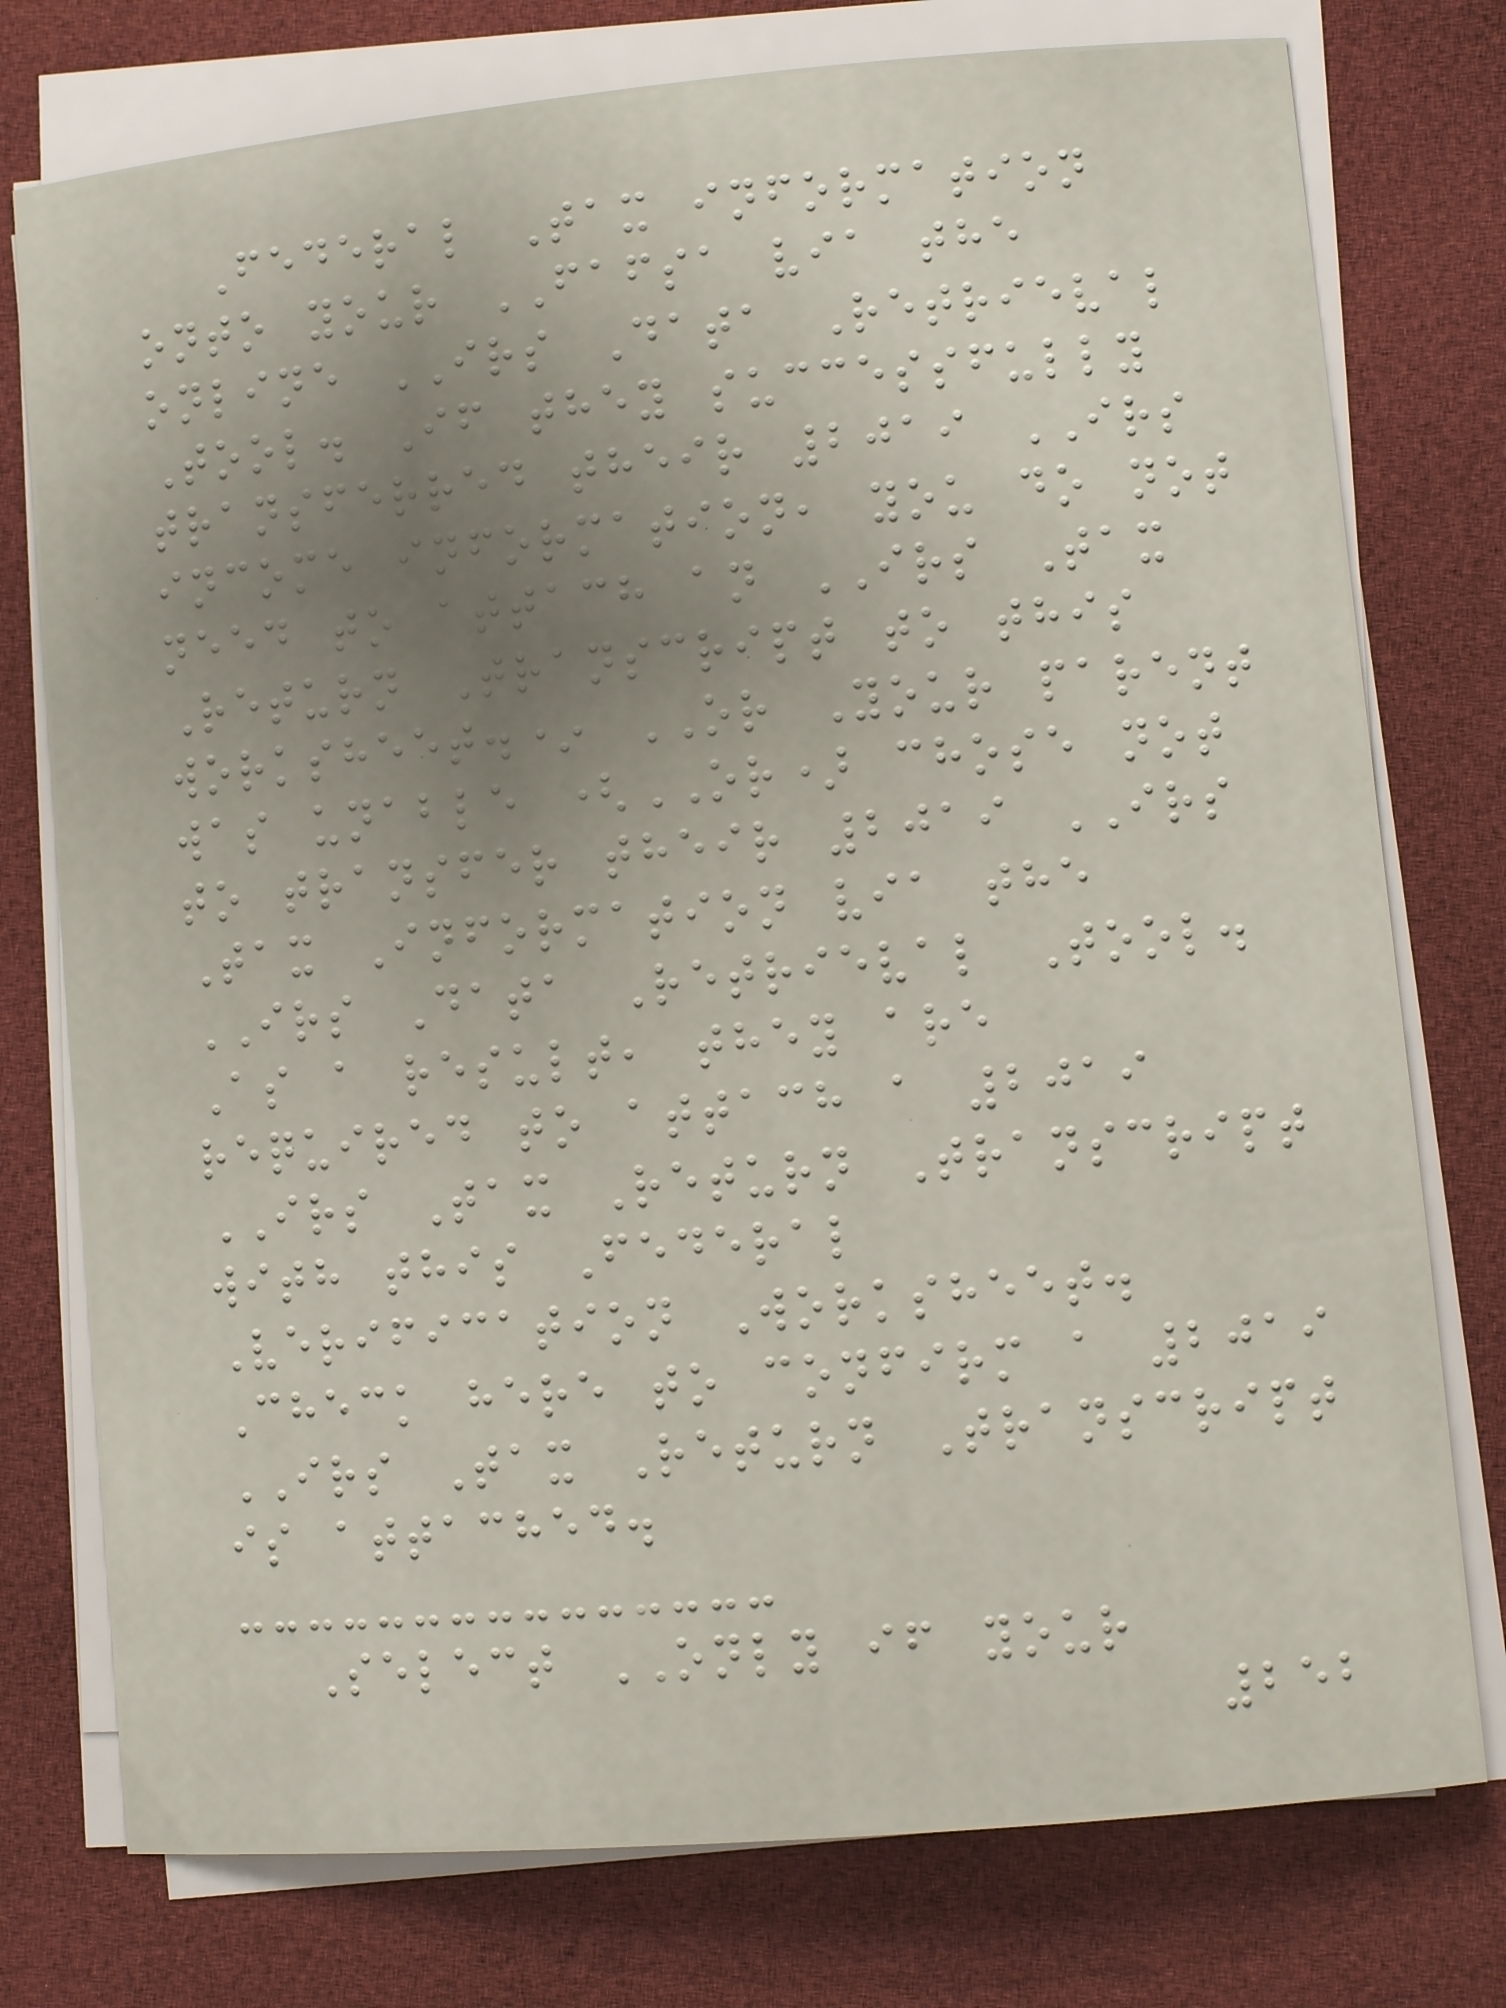Federal Tax information
onto your FAFSA via the
online IRS Data Retrieval
Tool. If they successfully
transferred their 2019 IRS
income information, you do not
need to attach an IRS Tax
Return Transcript to this
worksheet.* OR Your parent
was unable (OR) chose not
to transfer their 2019 IRS
Tax Information via the
IRS Data Retrieval Tool.
As a result, they are
required to attach a 2019
IRS Tax Return Transcript
with this Federal
Verification Worksheet.
Check here to confirm a 2019
IRS Tax Return Transcript
is attached.
Select ONLY if your
252
